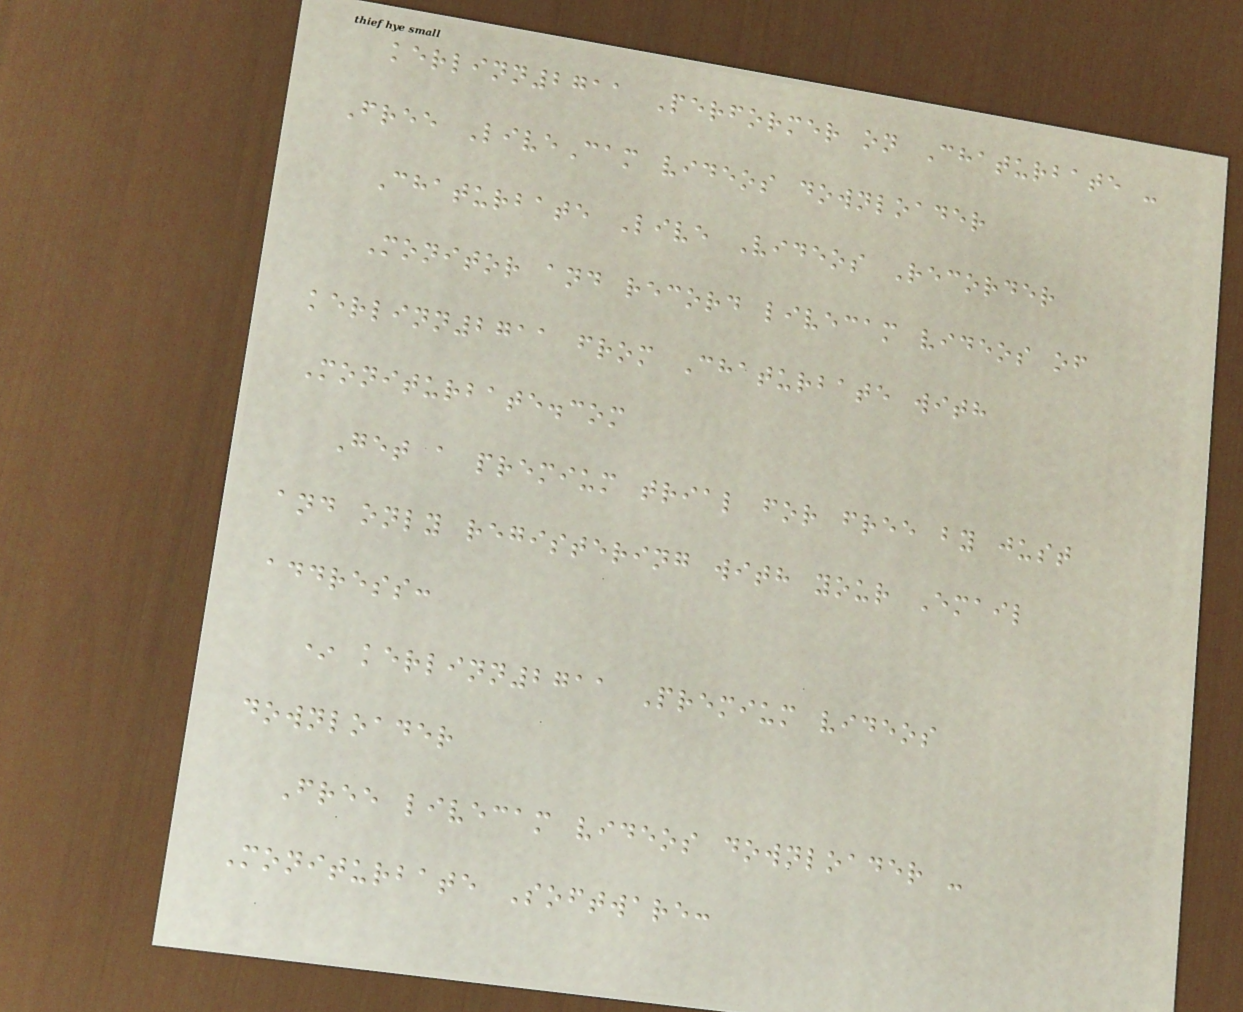kerlinn2711 Performer on Chaturbate -
Free LiveCam videos downloader
Chaturbate Live Videos Recorder
Monitor and record livecam videos of
kerlinn2711 from Chaturbate with
Moniturbate.com
Get a premium trial for free by just
and only registering with your Email
address:
* kerlinn2711 Premium videos
downloader
Free livecam videos downloader -
Moniturbate Software:
